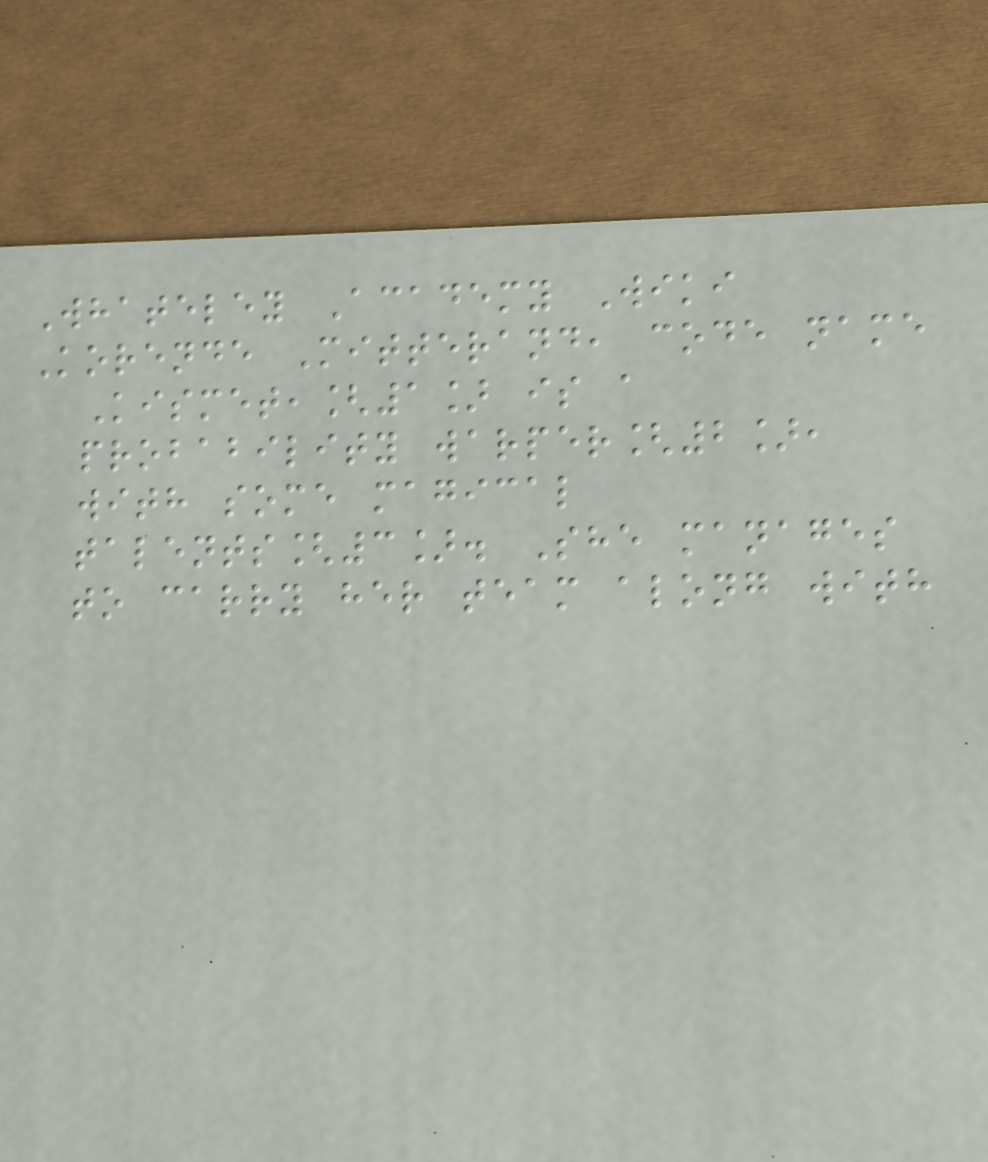Whateley Academy Wiki
Korende Mitterand, code name
Kismet,[1] is a
probability warper[2],
with some magical
talents[3]. She manages
to carry her team along with
